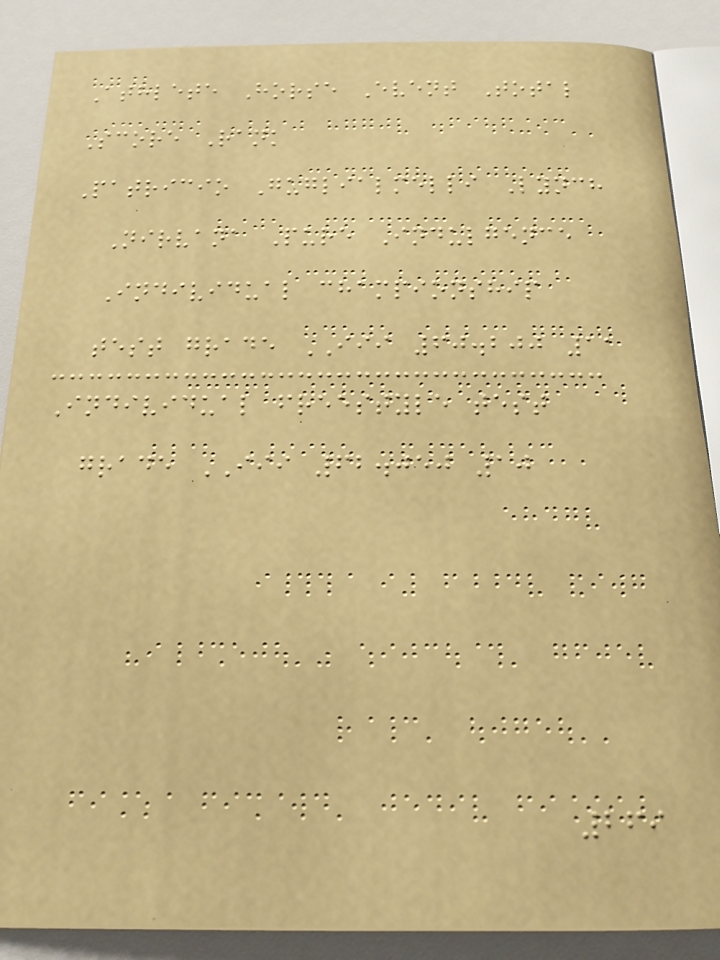Athlete Horse Event Total
Score Rank
Patricio Guglialmelli Lynch
Nirvana Pure Indulgence
Individual championship
test grade III 60.200 11
Individual freestyle test
grade III 62.050 10
269
